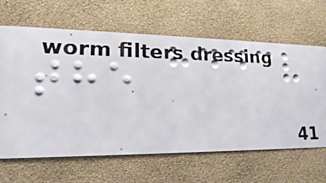the
